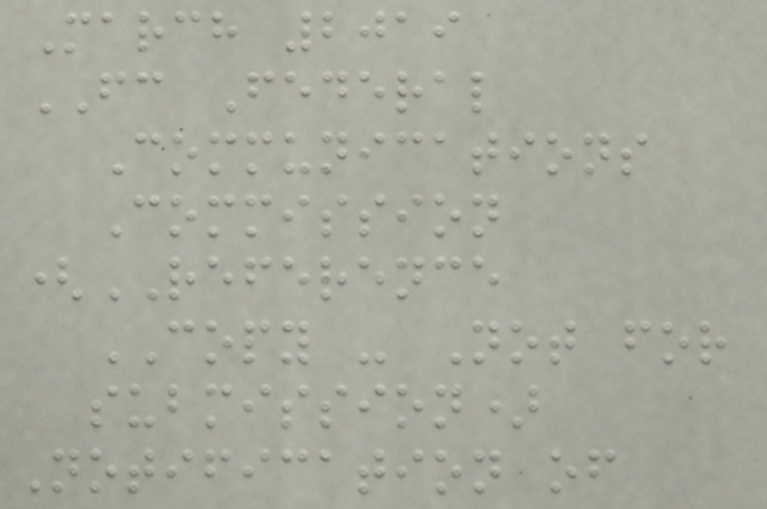March 2019
FC Federal
Communications
Commission
(REFERENCE
COPY - Not for
submission)
Notification of
